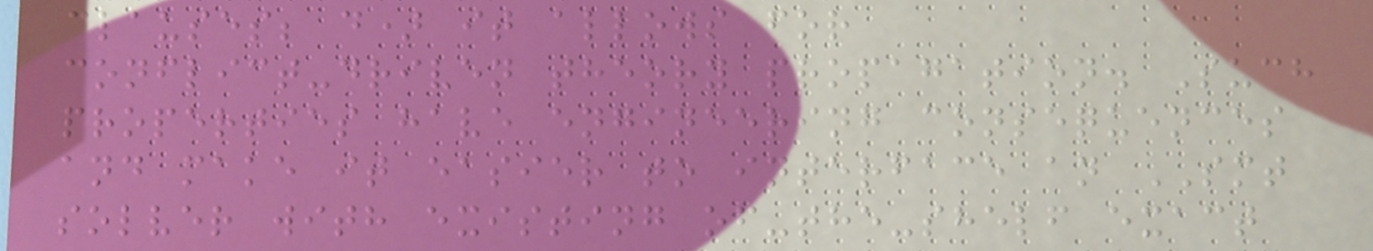clauses; d) it allows for
conflict-driven theory propagation. Such
properties have engineering consequences
and make it easier to interface an SMT
solver with existing of-the-shelf exact
